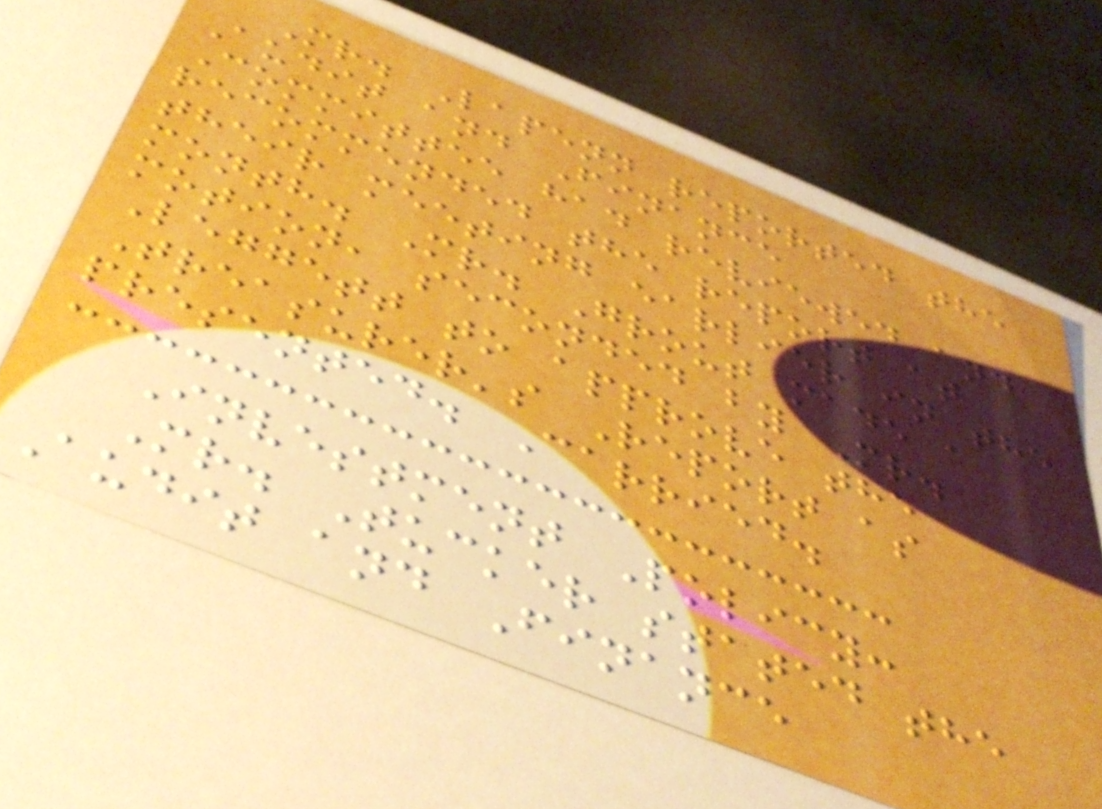Mr. Lapenn reported the
Audit and Finance
Committee had reviewed and
recommended the report at
their meeting earlier in the
month. Mr. Grout made a
motion, seconded by Mr.
Leggett to approve the
Treasurer's Report as
presented. Carried.
Investment Policy:
Mr. Tucker stated the
Audit and Finance
